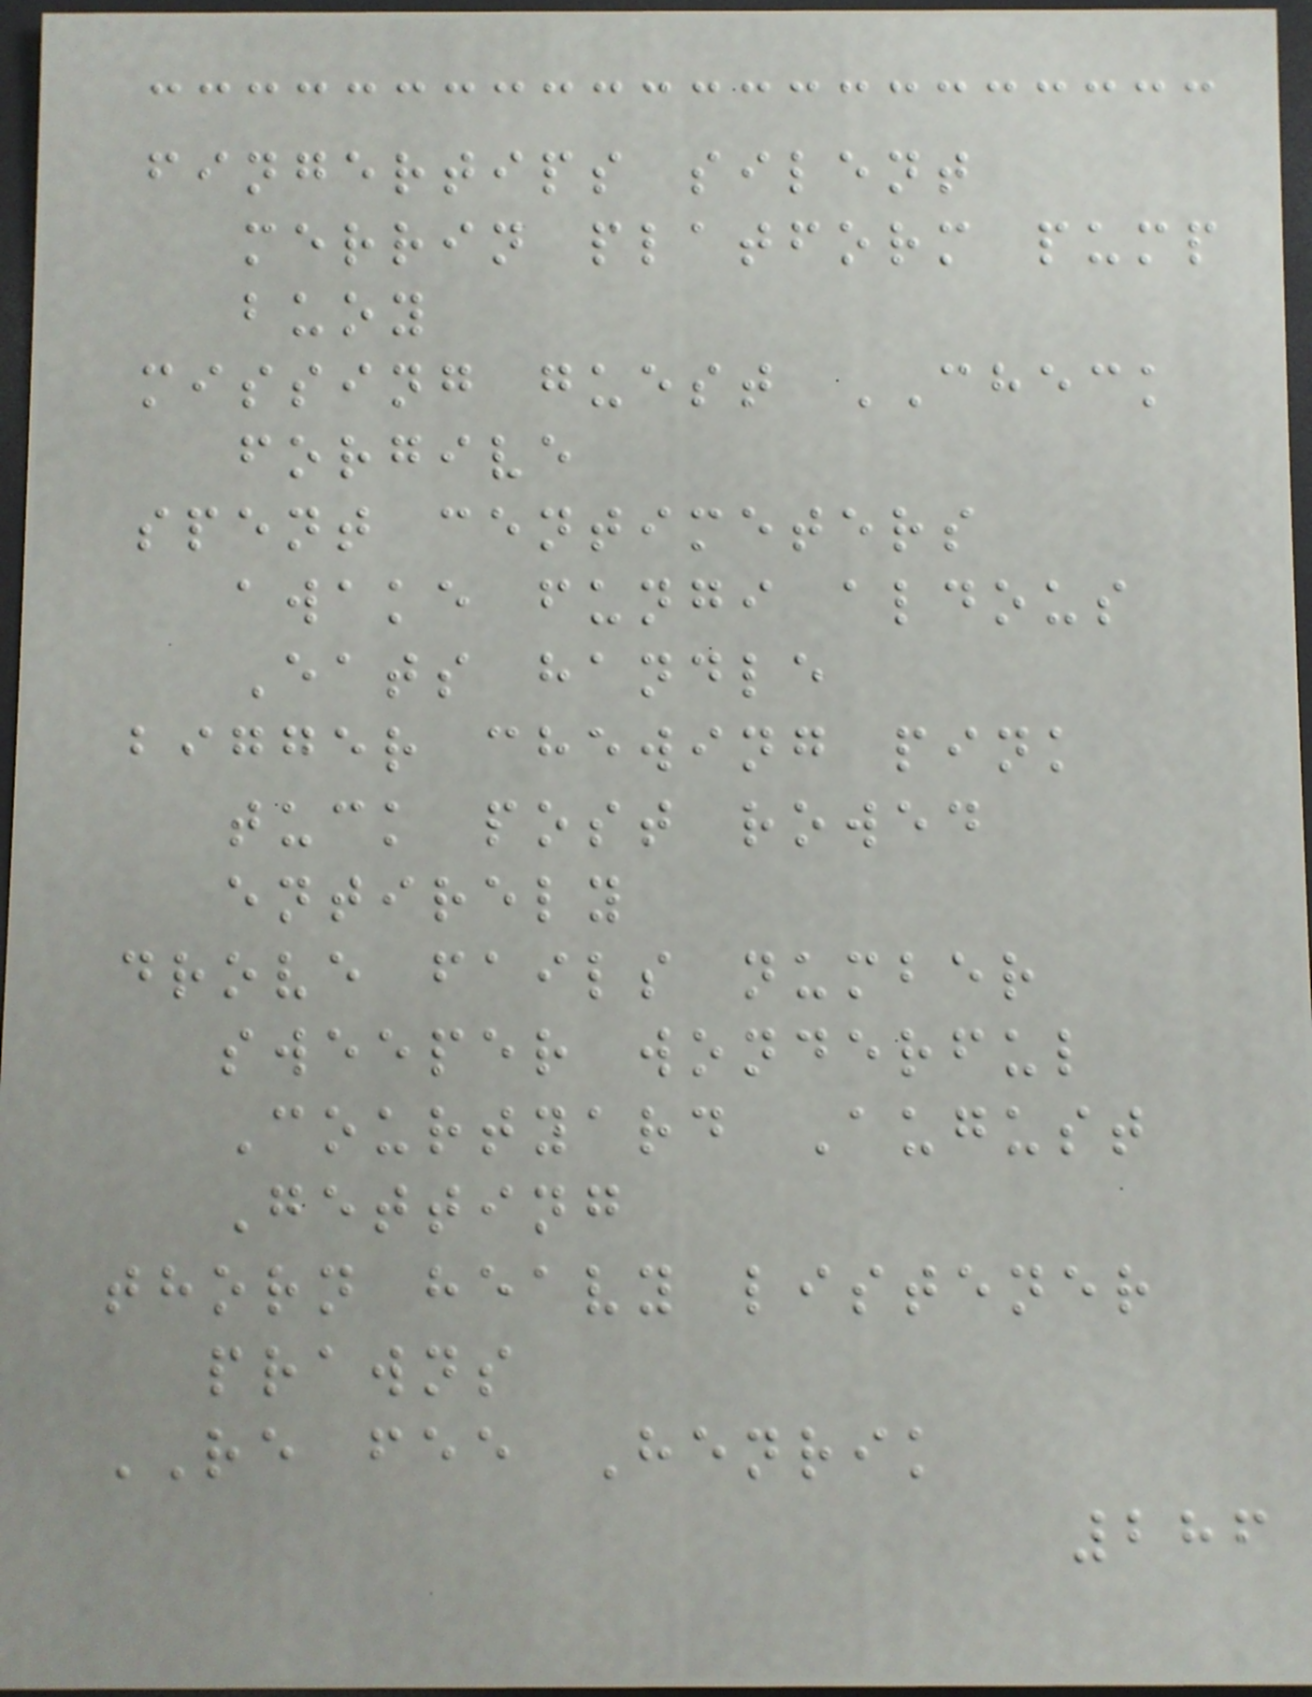fingertips silent
merrin platform pump
buoy
missing guest CHECK
forgive
spent centimeters
awake fungi aldous
Eats handle
bigger chewing pink
tuck post rowed
entirely
drove fails number
sweeper wonderful
Courtyard August
Getting
thorn heavy listener
prawns
RE fee Henrik
286
